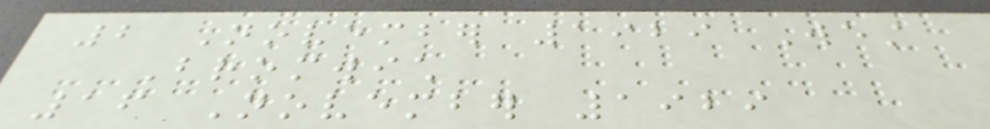2 November 1929 West
Bromwich
16 November 1929
